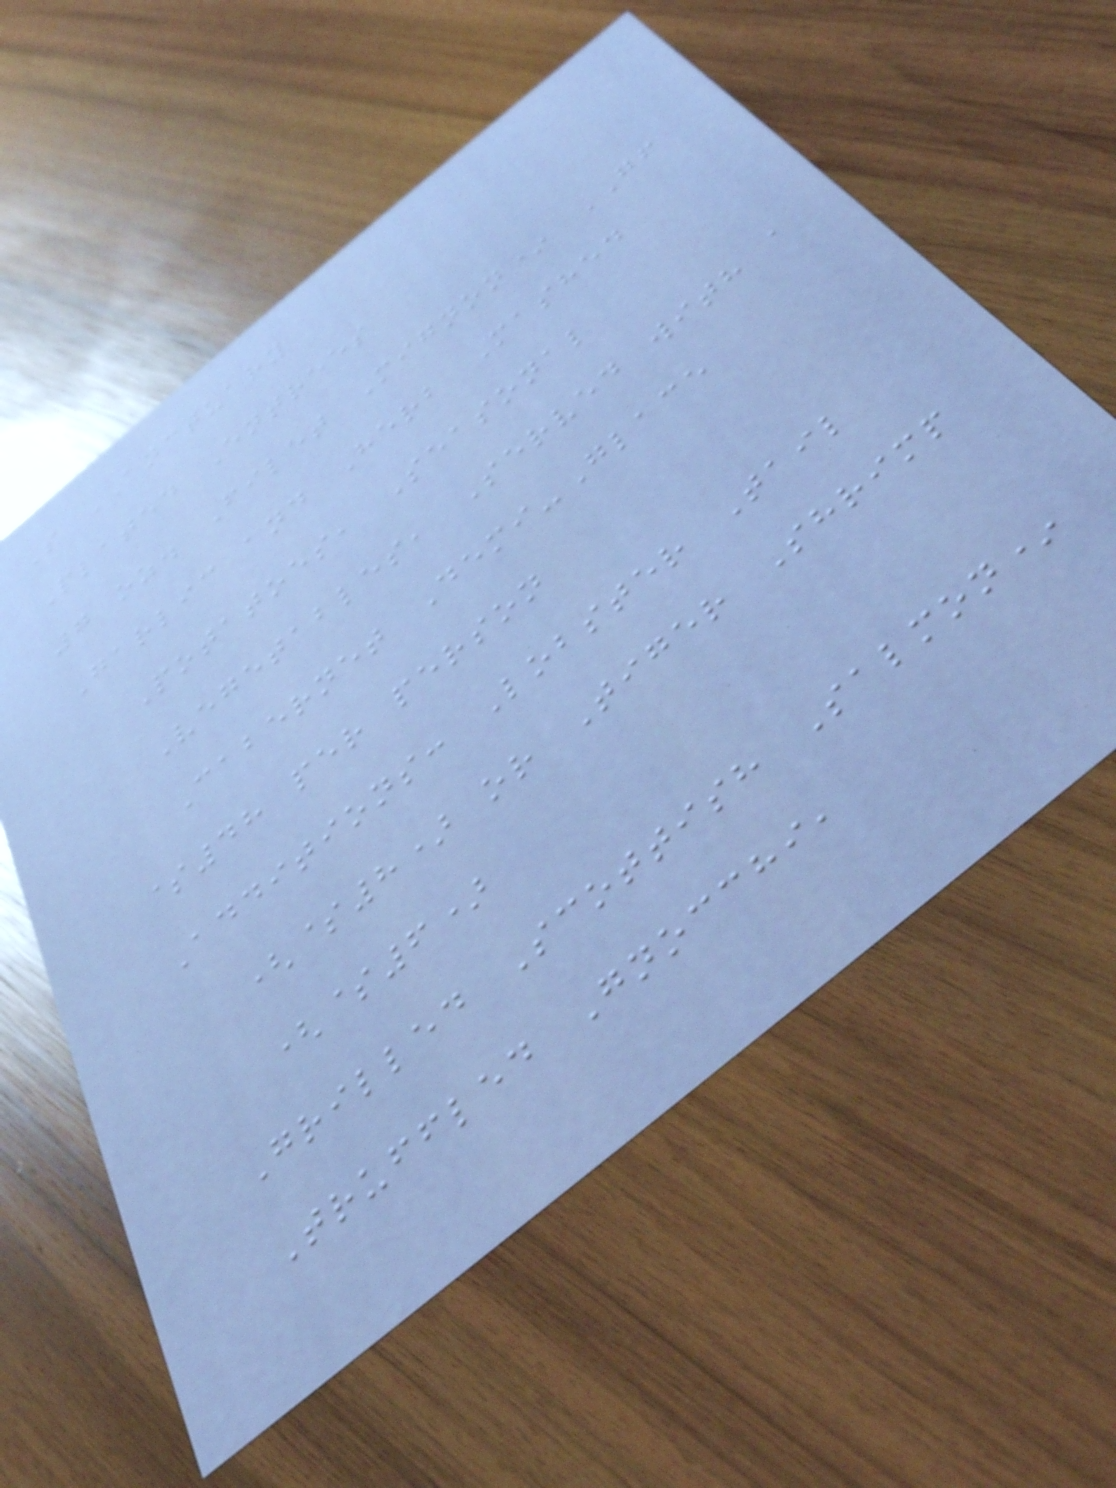S ANCTUARY
Plated Entrees
7 oz. Filet Mignon* GF
Garlic and Herb Mashed
Potatoes, Seasonal
Vegetables, Served with a
Cabernet Demi-Glace
$48 per person
Additions: Lobster Tail
($8) or Tiger Shrimp
($6)
Grilled Scottish Salmon*
Truffled Gnocchi,
